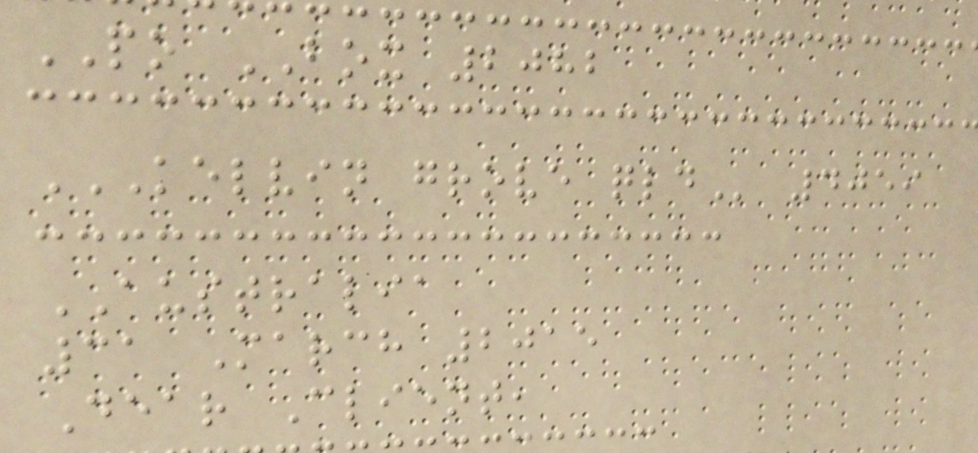PO BOX 2082
KELVIN GROVE QLD 4059
AUSTRALIA
31 March 2015
Dear Client,
